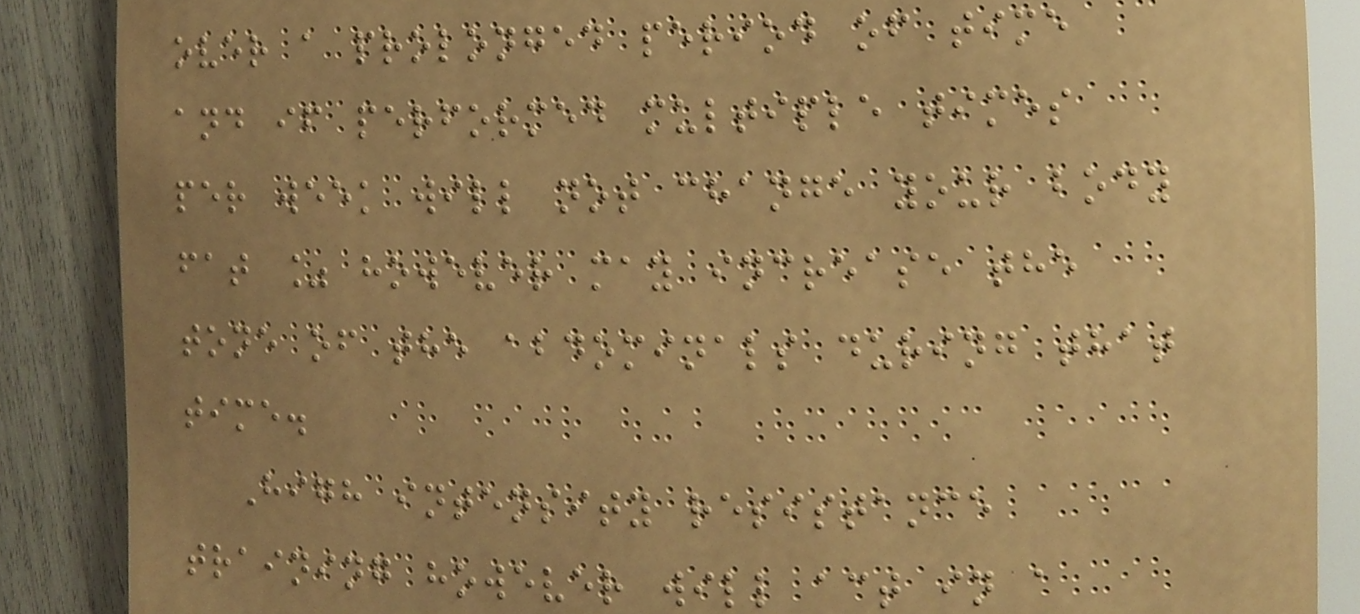over a prolonged period of time
and if performed multiple times
per week will not change your body
fat % however may increase the
tone of the abdominals during that
time.
High intensity resistance
training however will act in a
